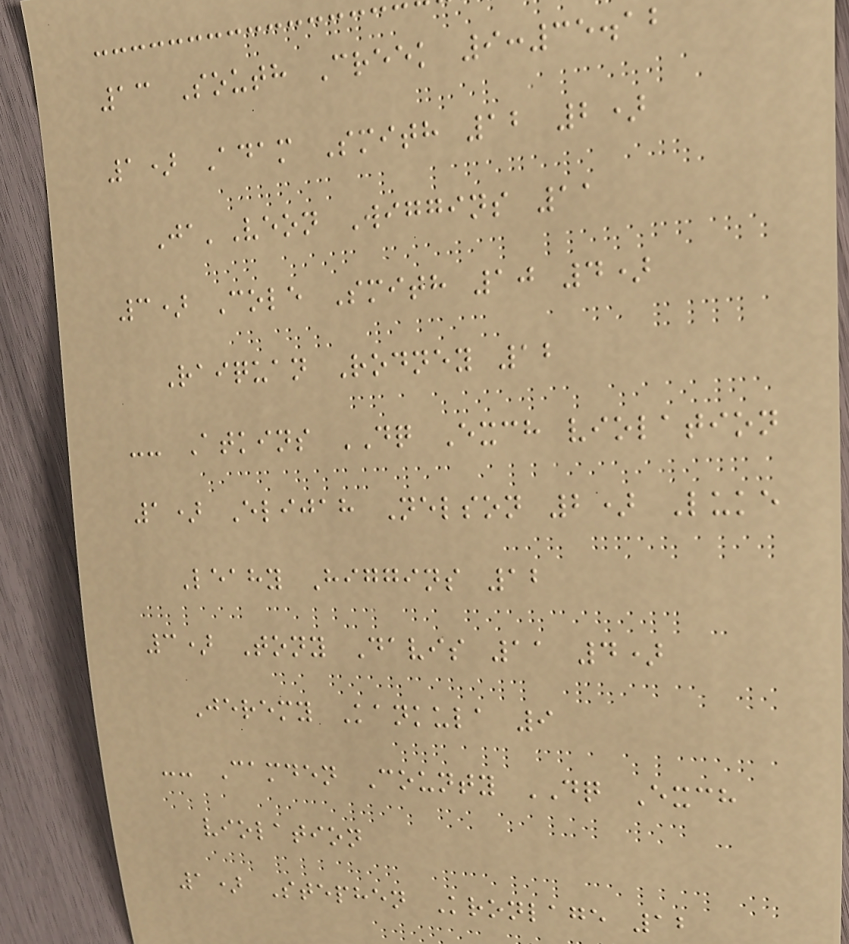13 South Creek 9:35.12
1) Adam Smith 12 2)
Ja'Veon Wiggins 11
3) Cole Smith 10 4)
Raiquan Rodney 12
-- Atkins DQ Exch violation
1) Elijah Nelson 2) Luke
Leahy Higgins 12
3) Tony Davis 11 4)
Jeremy Kankula 9
-- Camden County DQ Exch
violation
1) Stephen Kronlage 12
